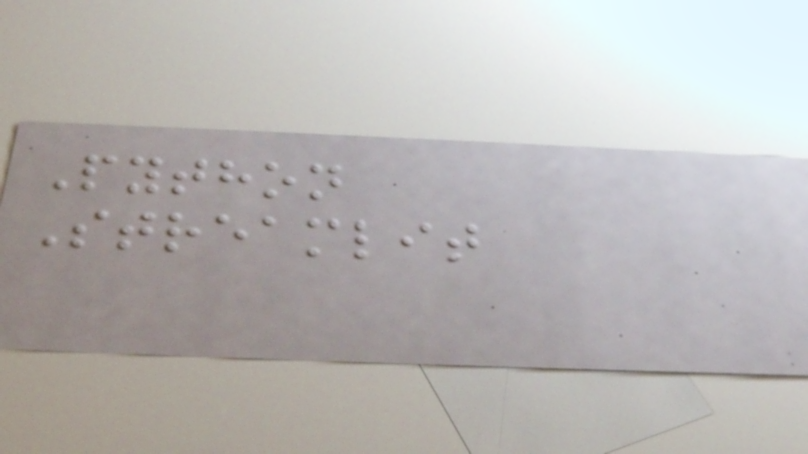Python
Streamlit
